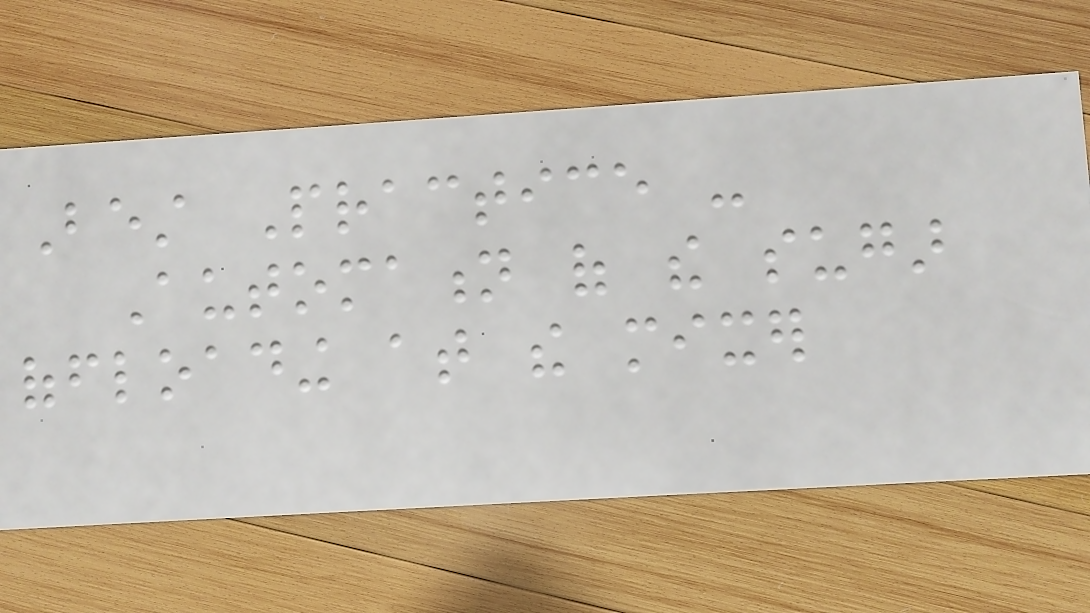Best Practice -
Automation of the sugar
offloading at the mixer
